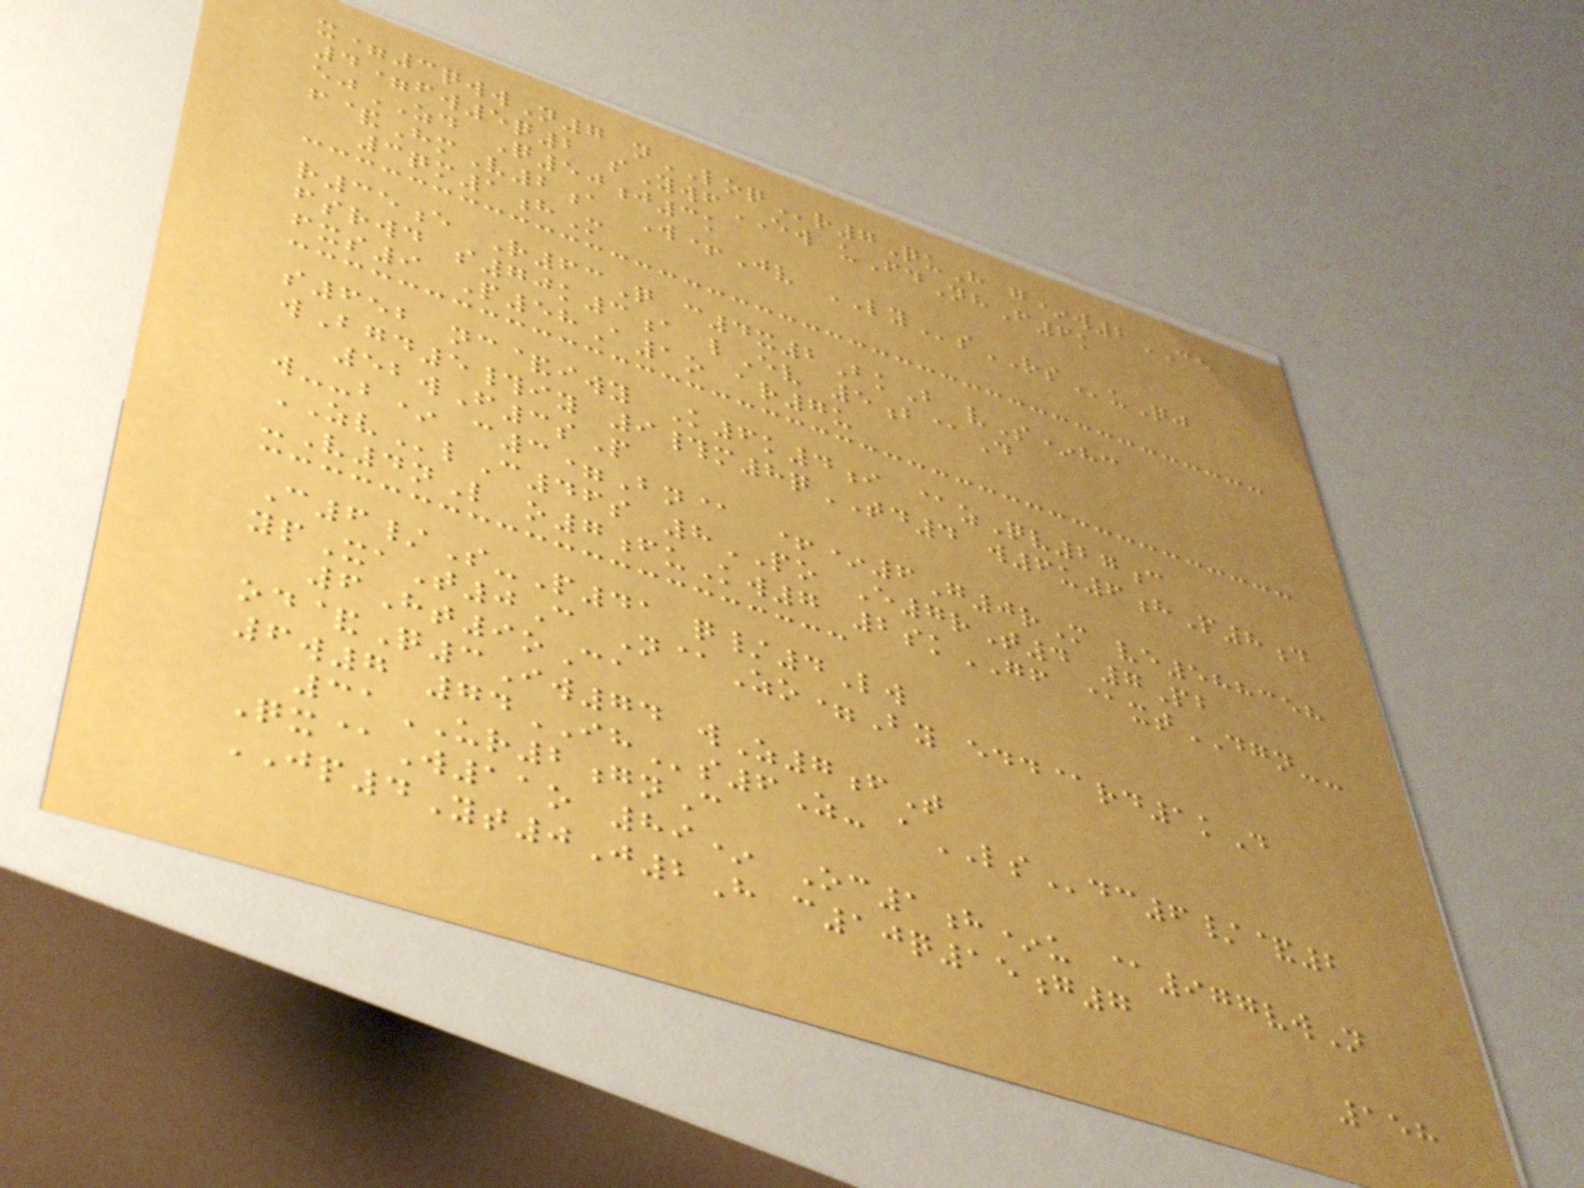x=3qwwN7 nLOQr7QuH g*w2CE
4=fw5q2 sYwfEW uFdNhF6k
ejZD Q50j3k
f&HmV2a W+Jv LYsRSuQj
3qm1hM
r35e R63Q c4x2BkB vS*hc
fsrwd s70k3a lEv 5b@D
fxs9 P58A1o ar7u
s652 nc&iwy K6k4i @zQv27c
wBgd5#iy 9#m8qTD4 w6u6hP8d
52wF3sP
w--b* c3=Bn@ +*6G0rM ve588358
ZVlC46s 8PO E7rT4 7Pb
-V4nL o7fuKw7 2skGF @xtDGN--
C6/S-P41 q/4Lw
ypXaT0C N@Zo=By edd@rd1kD
6Ht9oCa
od&Q3Iw74 wZ7fT
6w7 74IHs6Z- aLSdc6/&2
31UR2gnC
Qx@W11o 89* Oc1h*u @977vwN
JP4Yt0J2H c10q15g7
158
